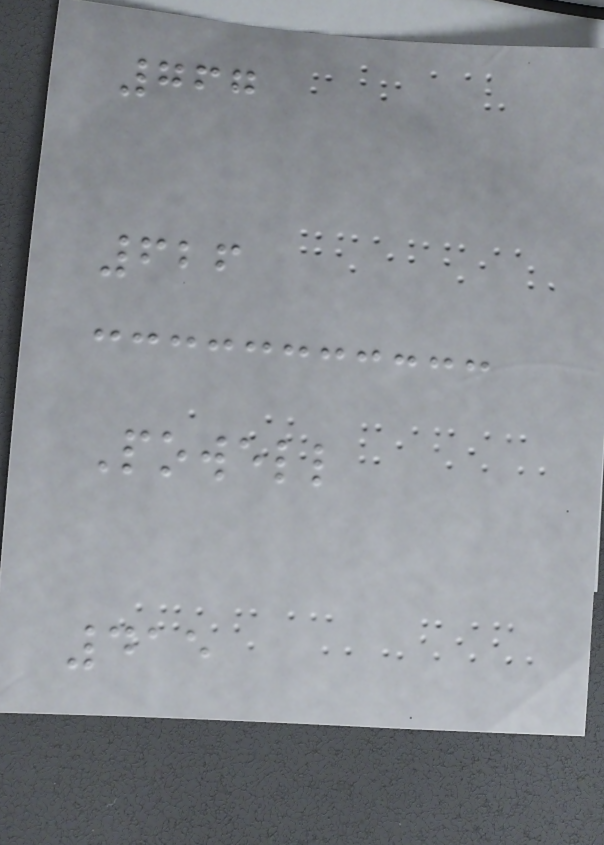767
626
Powell
415
